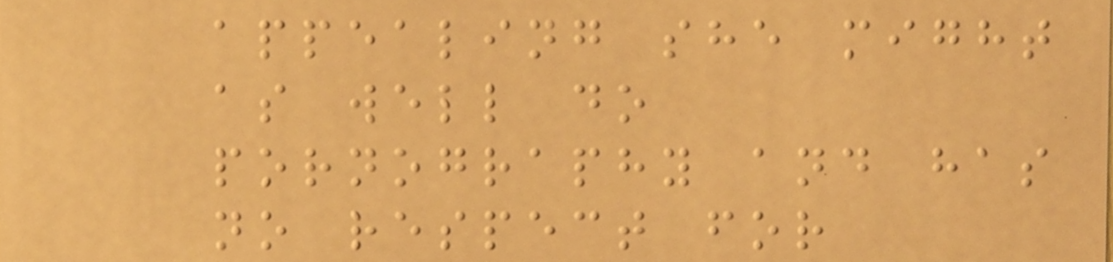appealing she might
as well do
pornography and has
no respect for
